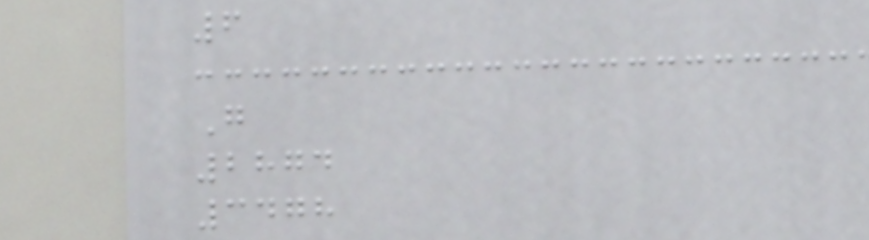6
G
2874
3478
